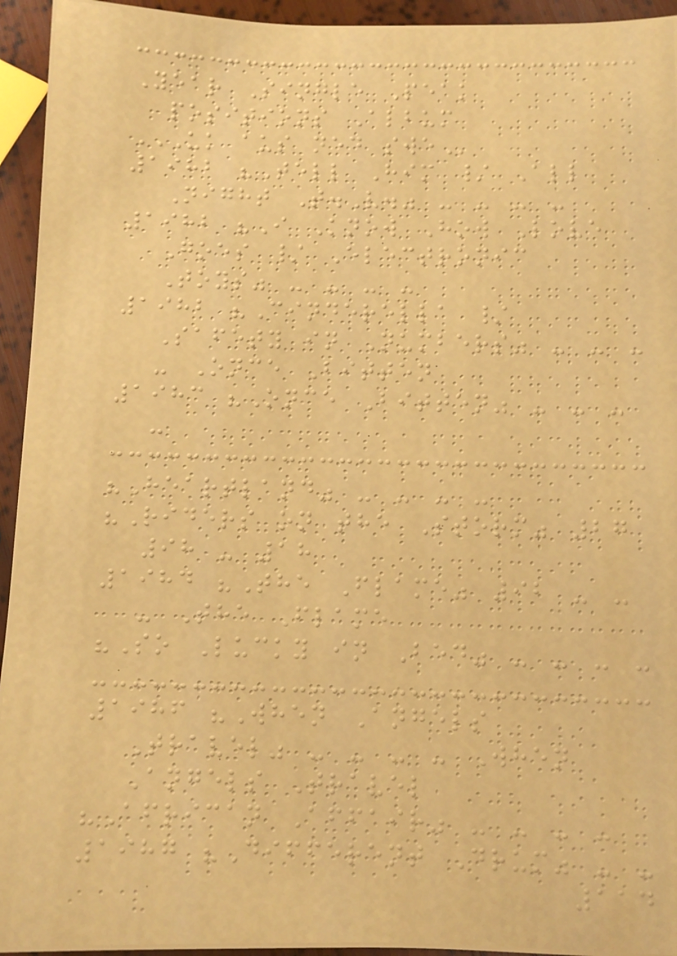Year Single Peak
positions Album
UK AUS NED SWE
1982 "Tell Him / All
Night T.V." - - - -
1982 "I Know How Love
Goes / Electronic
Toys" - - - -
1982 "Cinderella /
Safety in Numbers" - - -
- Once Bitten
1983 "Once Bitten" - - -
-
"Heartland" - - - -
"Riders on the Storm" 27
98 - 18
1984 "The Flame" 92 - -
- The Flame
"So Lucky in Bed" - - - -
1986 "When Angels
Travel" - - - - When
Angels Travel
"African Affair" - - - -
1987 "Different Drum" - -
114
